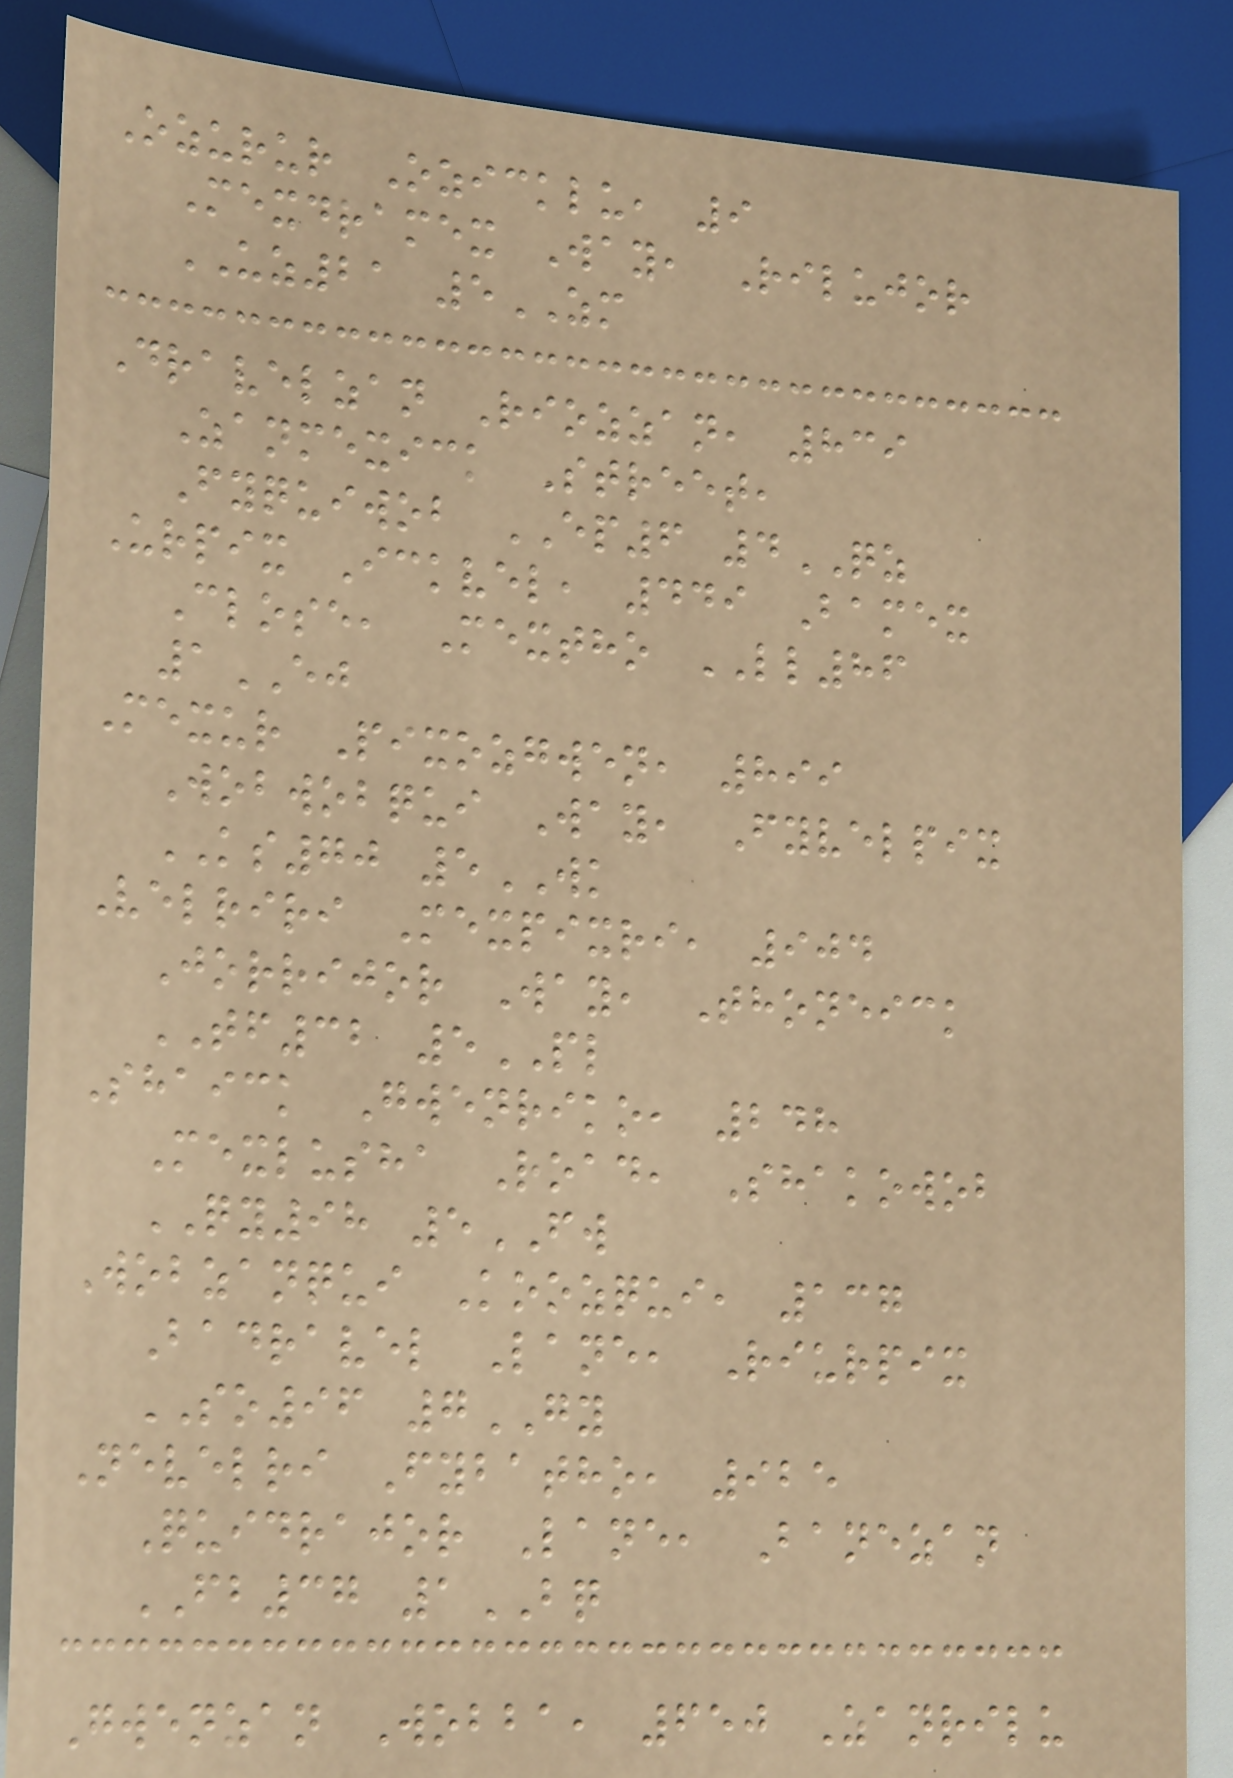Ozurur Ozicklu, 9
Mexdramex Way, Rilujor
UZ21 5ZM
Dravelzan Riozzan, 839
Zanmexick Street,
Fyquiwob EP6 4QZ
Urpix Ickvel, 449 Bamex
Close, Mextho LL86
1EJ
Mexur Pixozgwen, 899
Wobwobqui Way, Fyvelpix
KS70 5WK
Velriri Mexpixri, 904
Jorrijor Way, Thoneick
TF32 5PL
Shaick Gwenriko, 248
Mexlusha Road, Shakowob
QY98 5FW
Wobzanqui Koozqui, 137
Badravel Lane, Riurpix
SO96 7GY
Nevelri Fybatho, 925
Quidrajor Lane, Banezan
FB37 1BQ
Gwenzan Wobba, 650 Zanrilu
